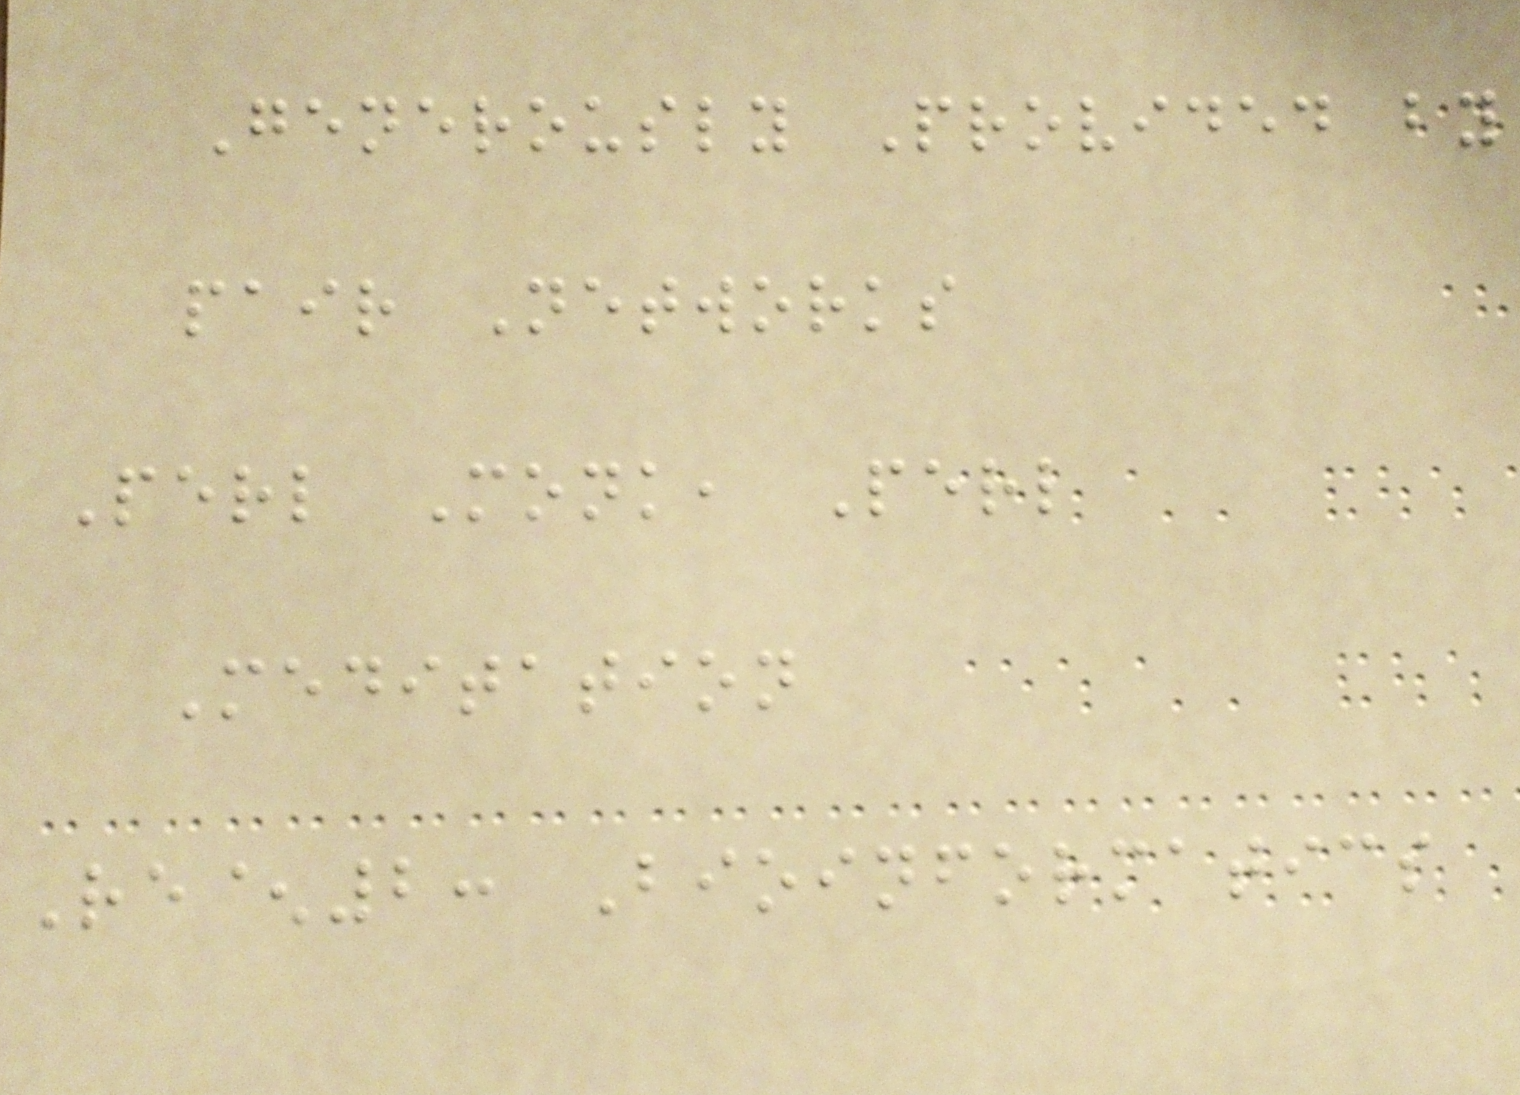Generously Provided by
pair Networks
Perl Monk, Perl
Meditation
Re^2: Bioinformatics
